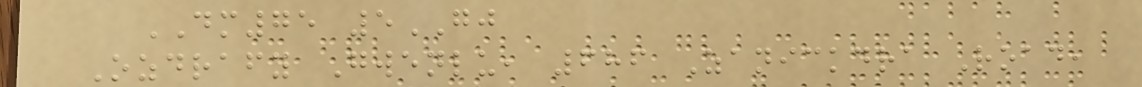DM75 5GJ
Ozdrafy Gwenlu, 686 Zanickdra Road,
